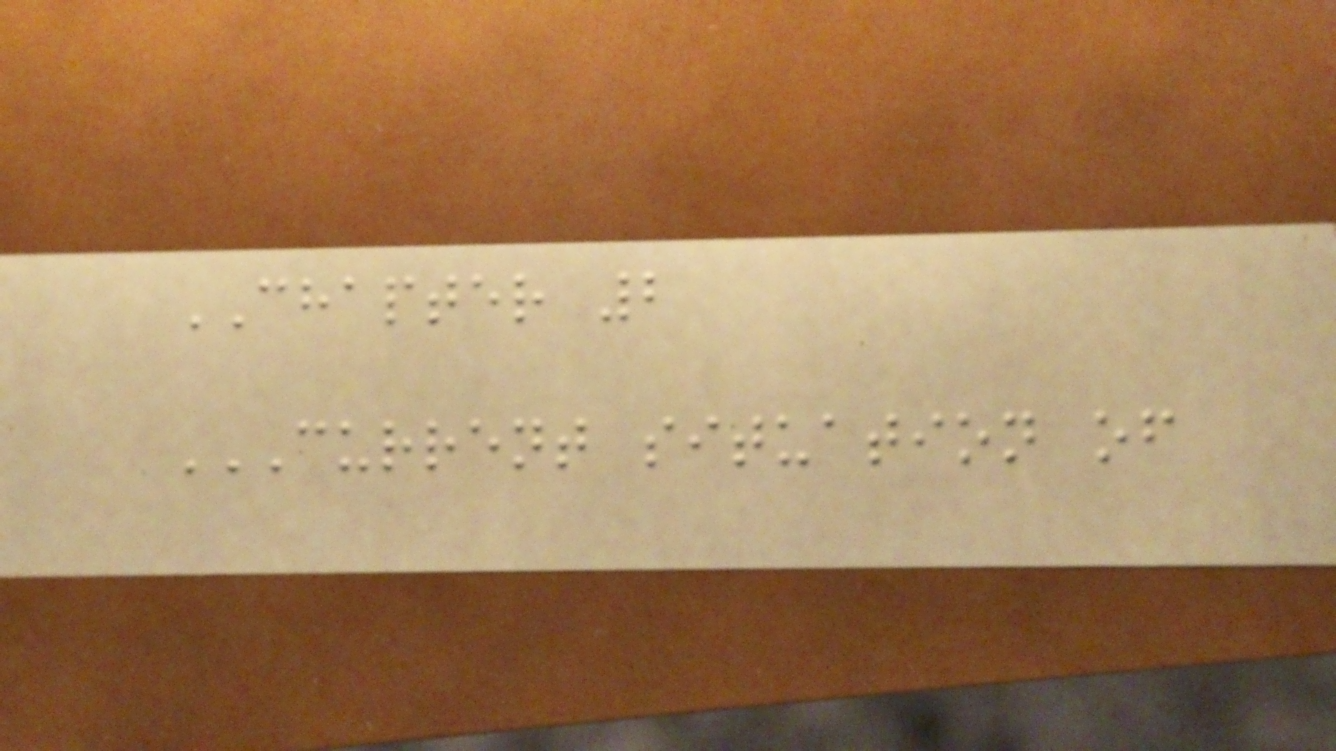CHAPTER 2
CURRENT SITUATION OF
